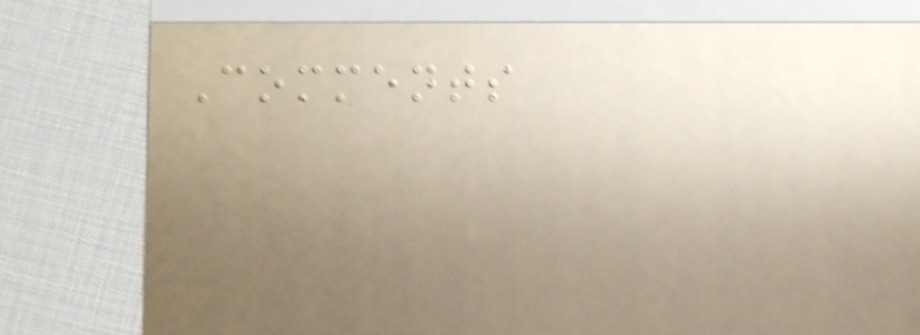Comments
